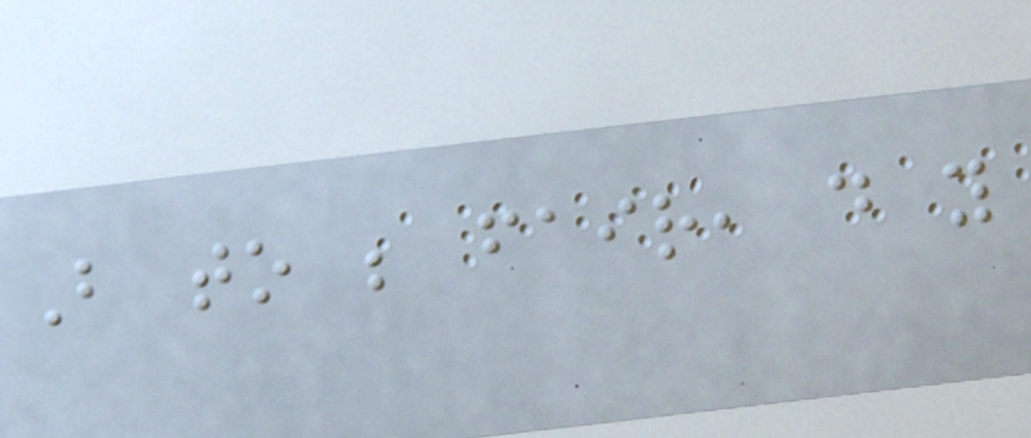But to be fair, do you
